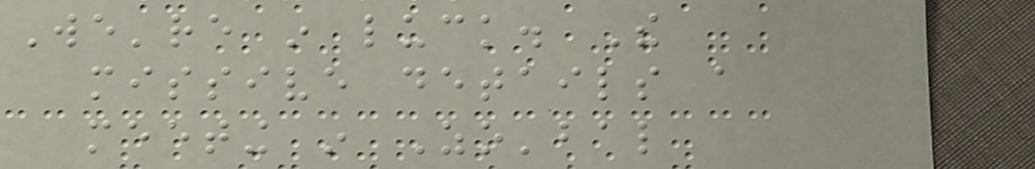We're in luck. The
missive details a
meeting in Zo'bal
